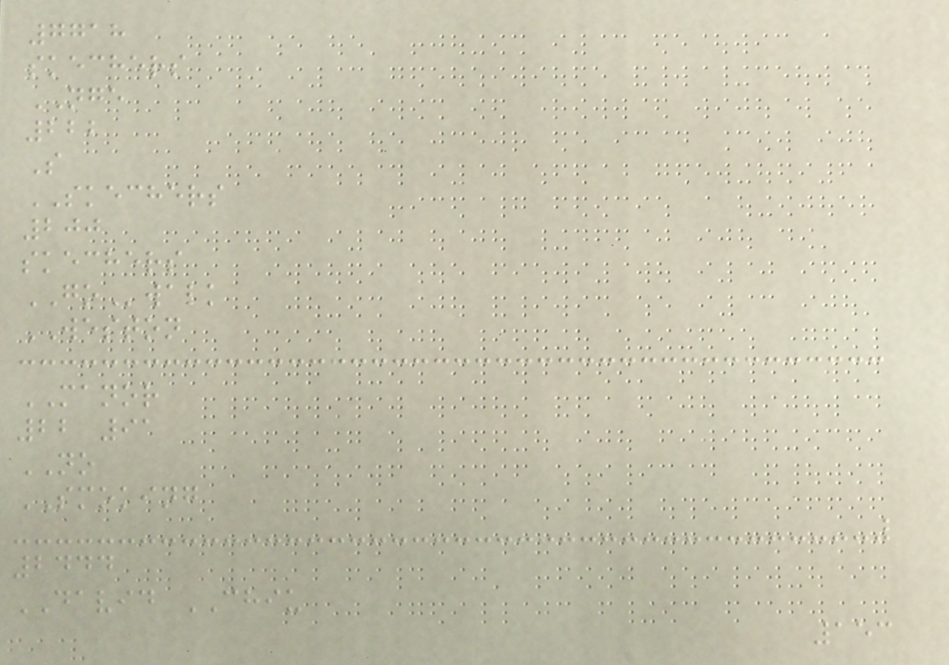7718
skechers
NGE
222
S
SKECHERS
200
skechers
GOwalk
WESTON
MANOR
22 91
NO
SMOKING
2444
DAVID CHIU
153
